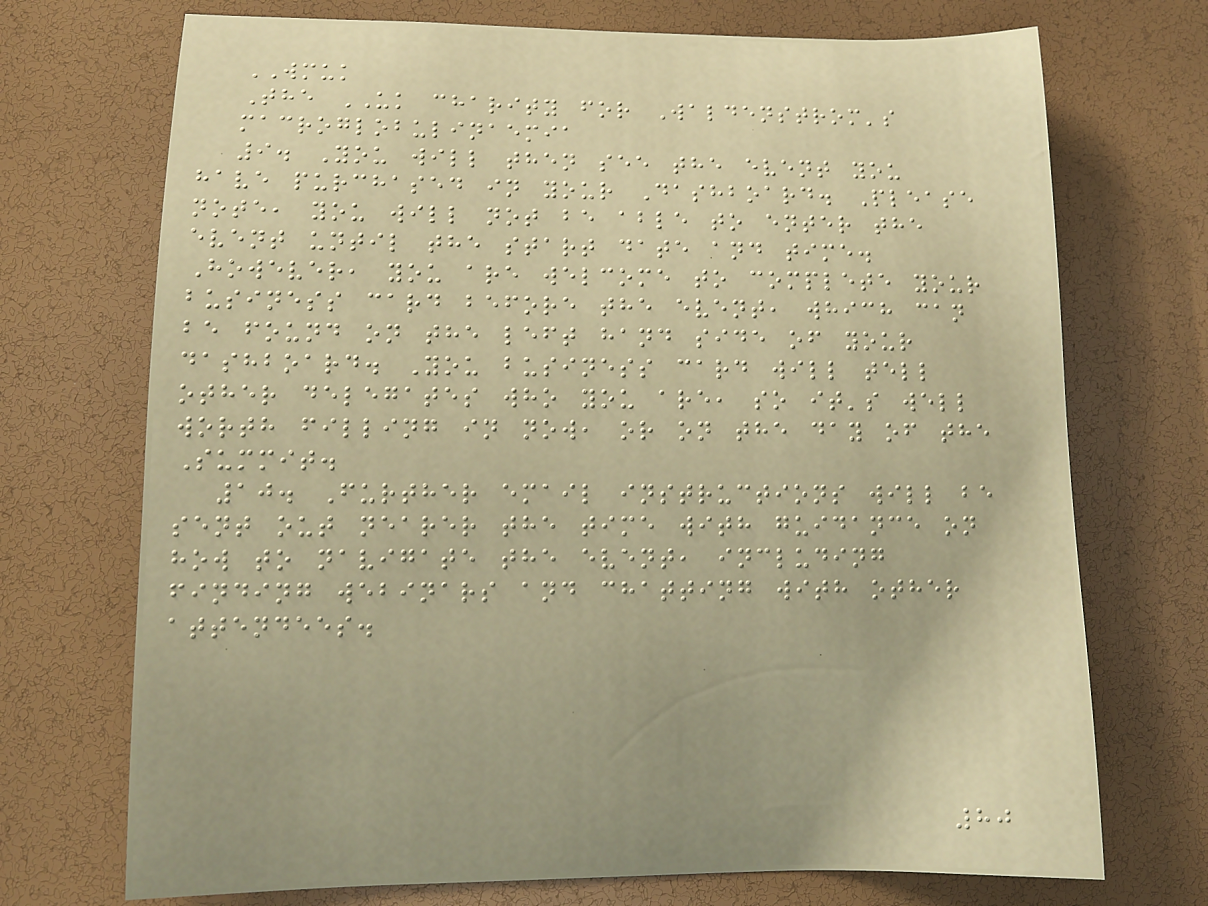WMUK
The UK charity for Waldenstrom's
macroglobulinaemia
9. You will then see the event you
have purchased in your Dashboard. Please
note, you will not be able to enter the
event until the start date and time.
However, you are welcome to complete your
business card before the event, which can
be found on the left hand side of your
dashboard. You business card will tell
other delegates who you are, so it's well
worth filling in now, or on the day of the
Summit.
10. Further email instructions will be
sent out nearer the time with guidance on
how to navigate the event, including
finding webinars and chatting with other
attendees.
80
